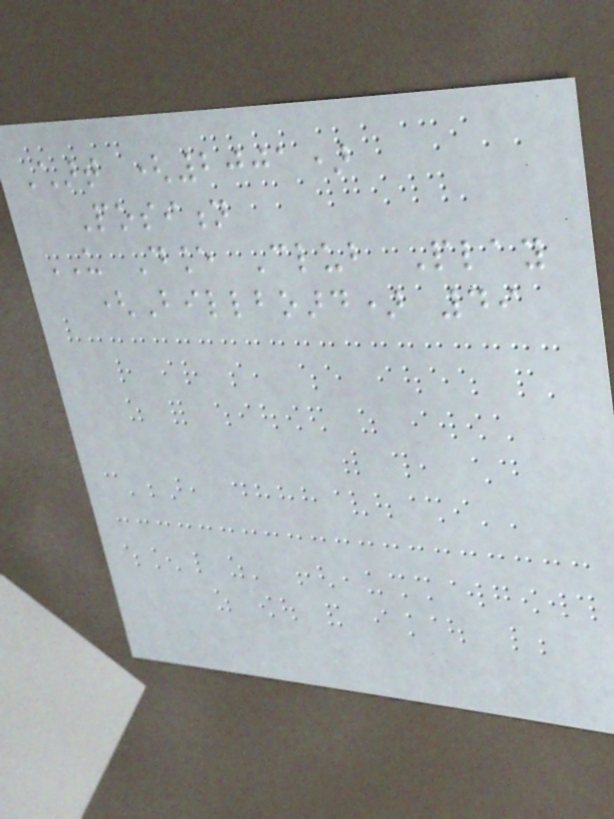Chart (2001)
Position
US Dance Club Play
(Billboard) 49
